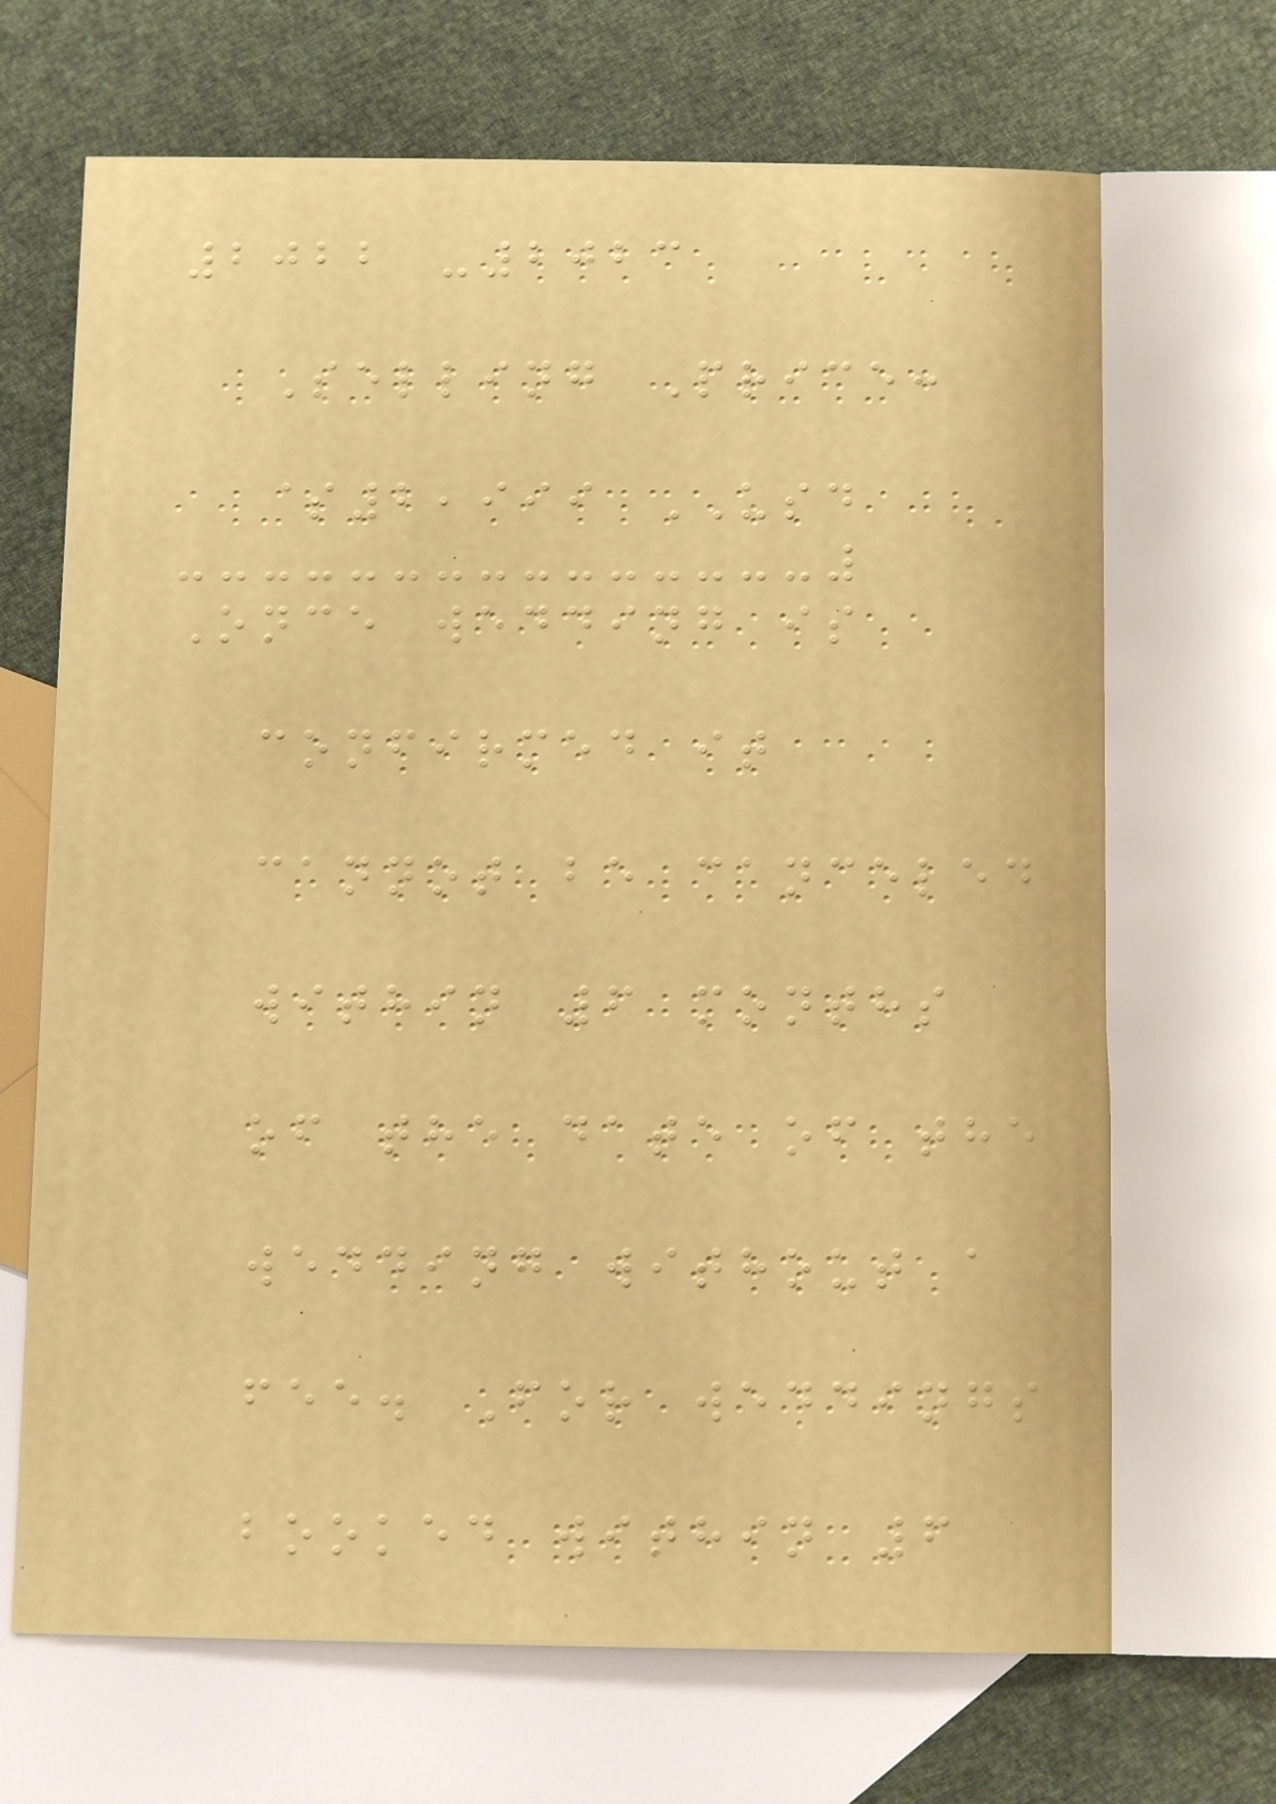2022 -2023
Selling Price:
$2,999 USD
Once wedding is
confirmed it
cannot be canceled
within 6 months
of the date of the
wedding without a
fee. For weddings
booked within 6
